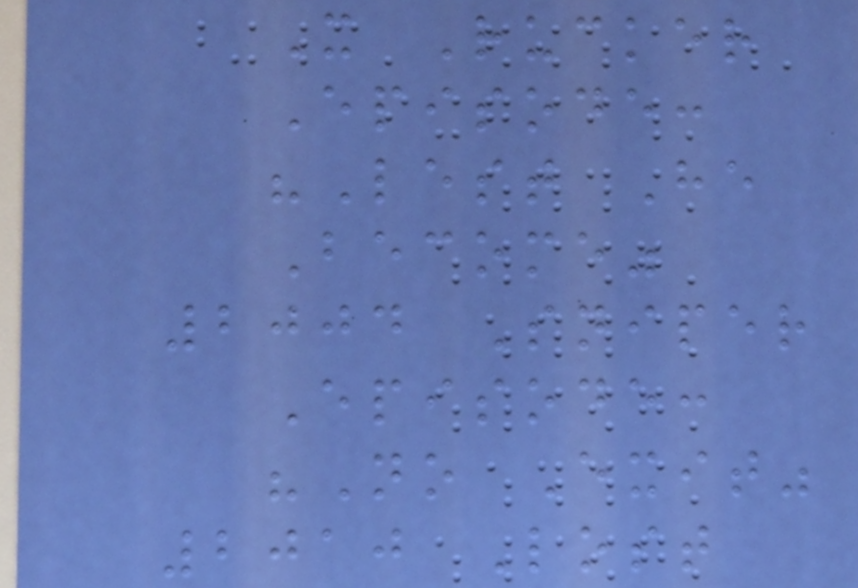X Rucker
Episode:
"Lest He
Become"
2004 Sniper
Episode:
"No Exit"
2010 Lost
